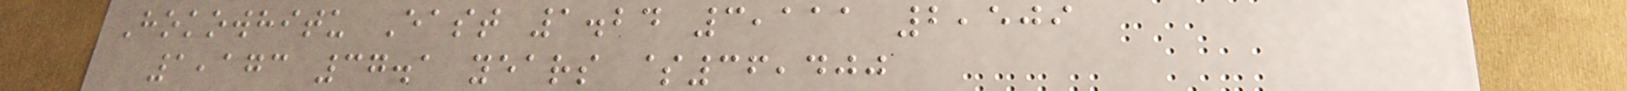Hokowhitu East 1.24 3,111 2,509
1,173 37.1 years $36,400
